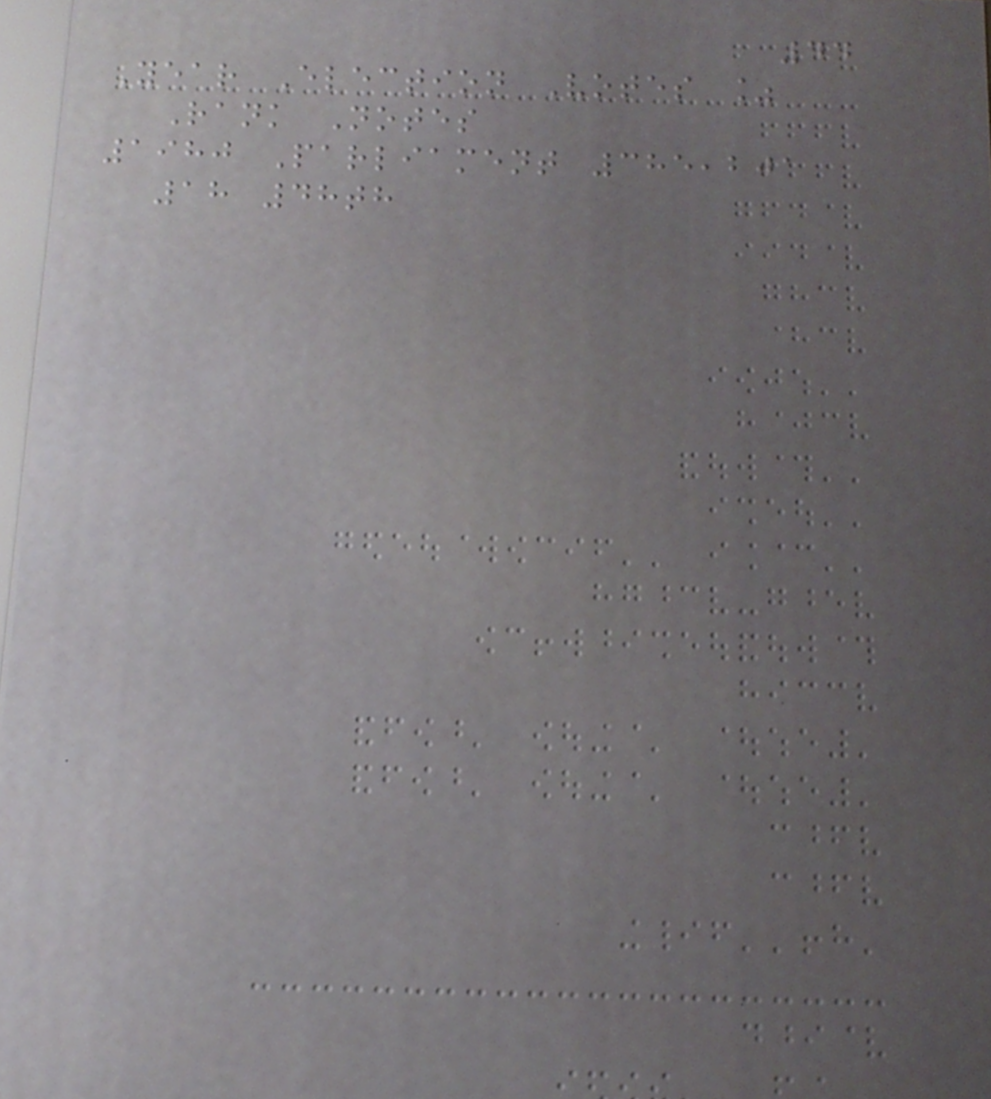44
Year Election Votes %
Rank Notes
1980 Parliament 385,201
18 48th
